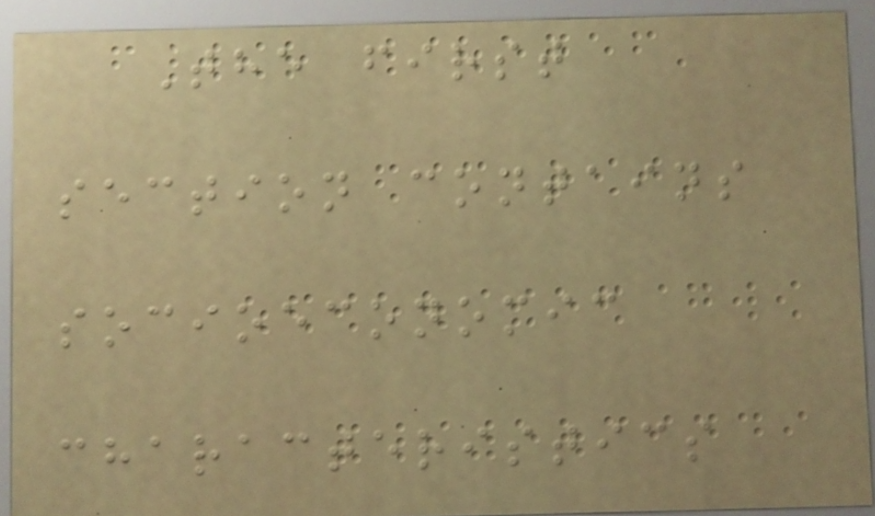The first
section contains
socioeconomic
characteristics
